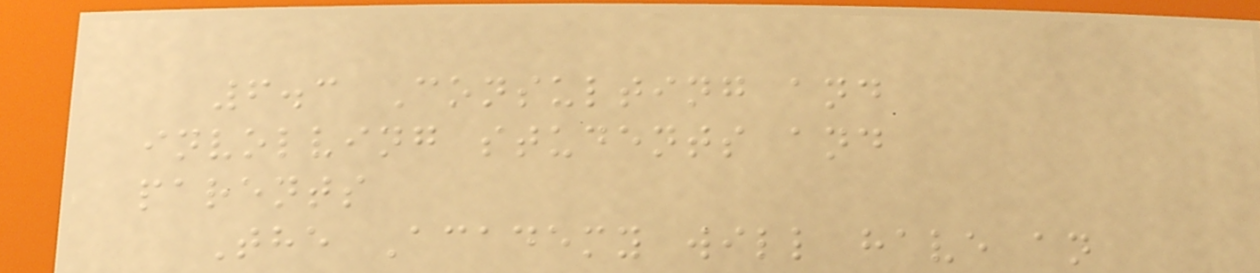6.3 Consulting and
involving students and
parents
The Academy will have an
